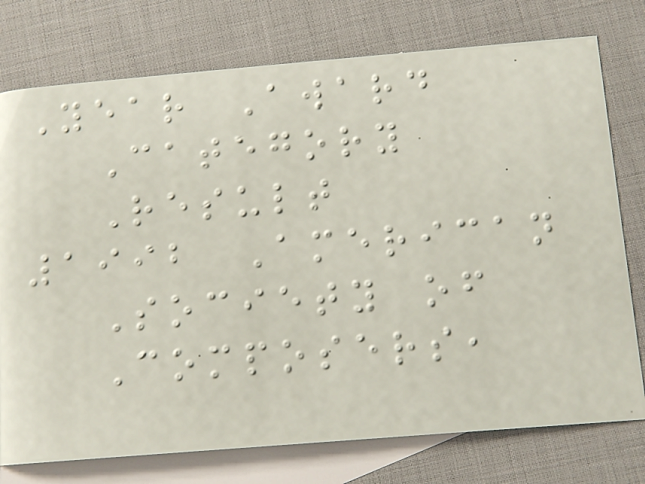Year Award
Category
Result
1992 American
Society of
Composers,
